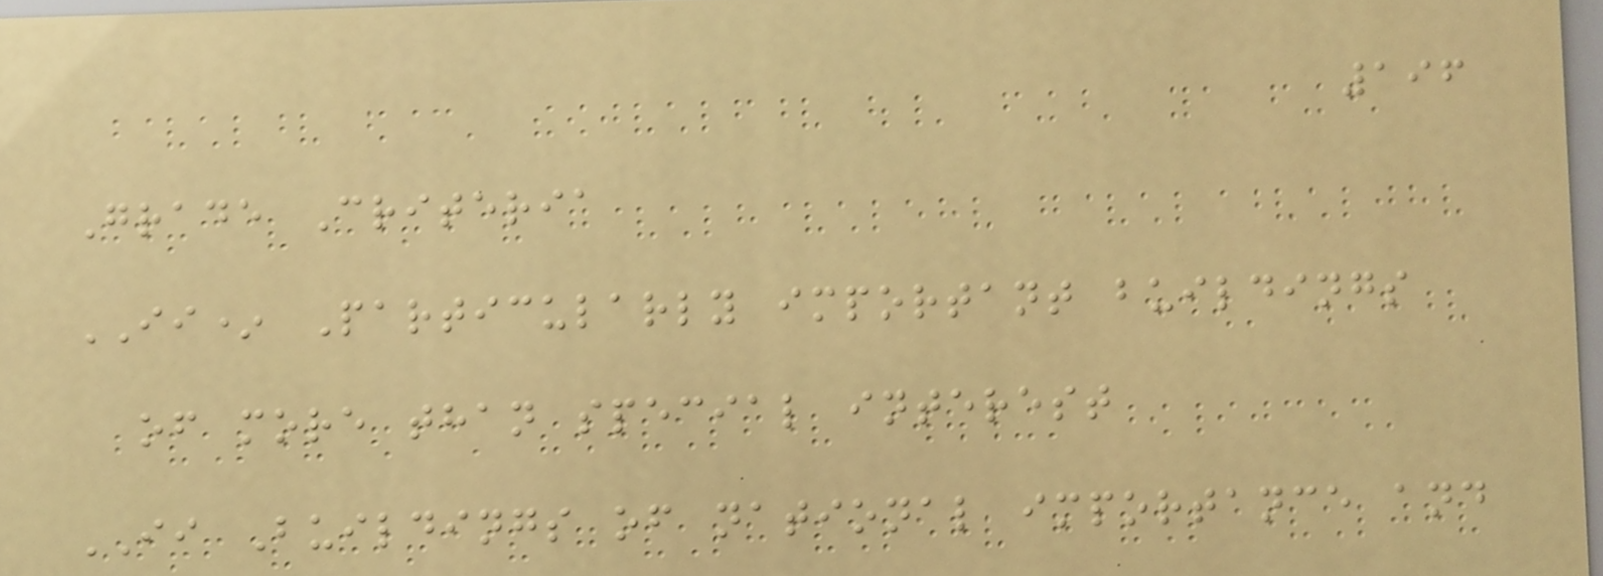196
Grade Criteria
II* Particularly important buildings
of more than special interest
II Buildings of national importance and
